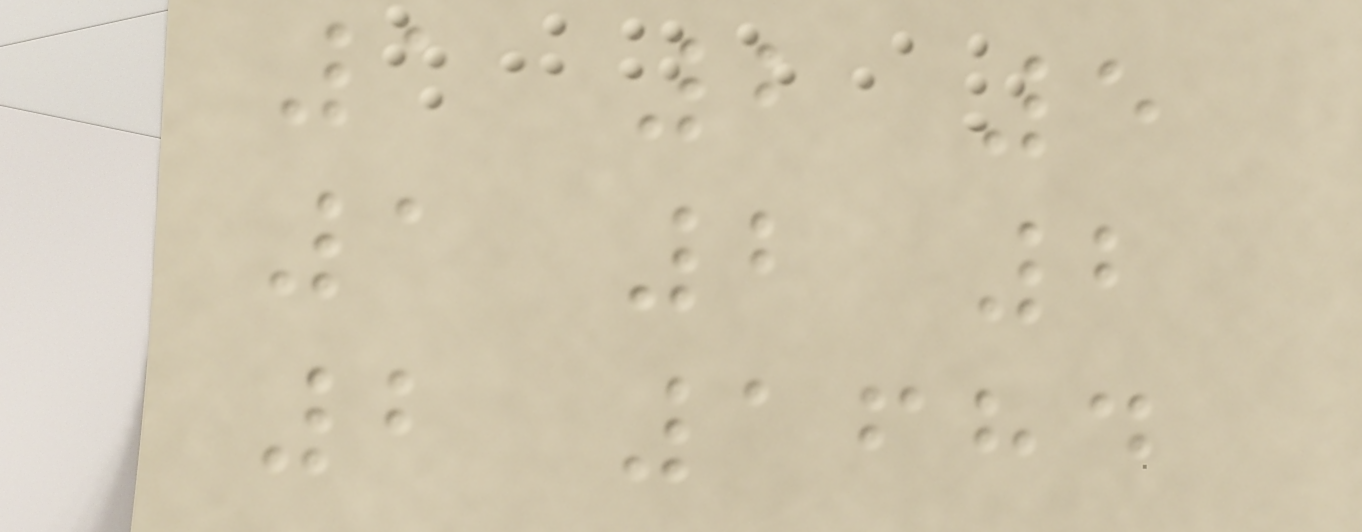1 2 5
1 2 2
2 1684
